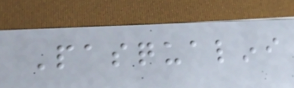Pasqualini
